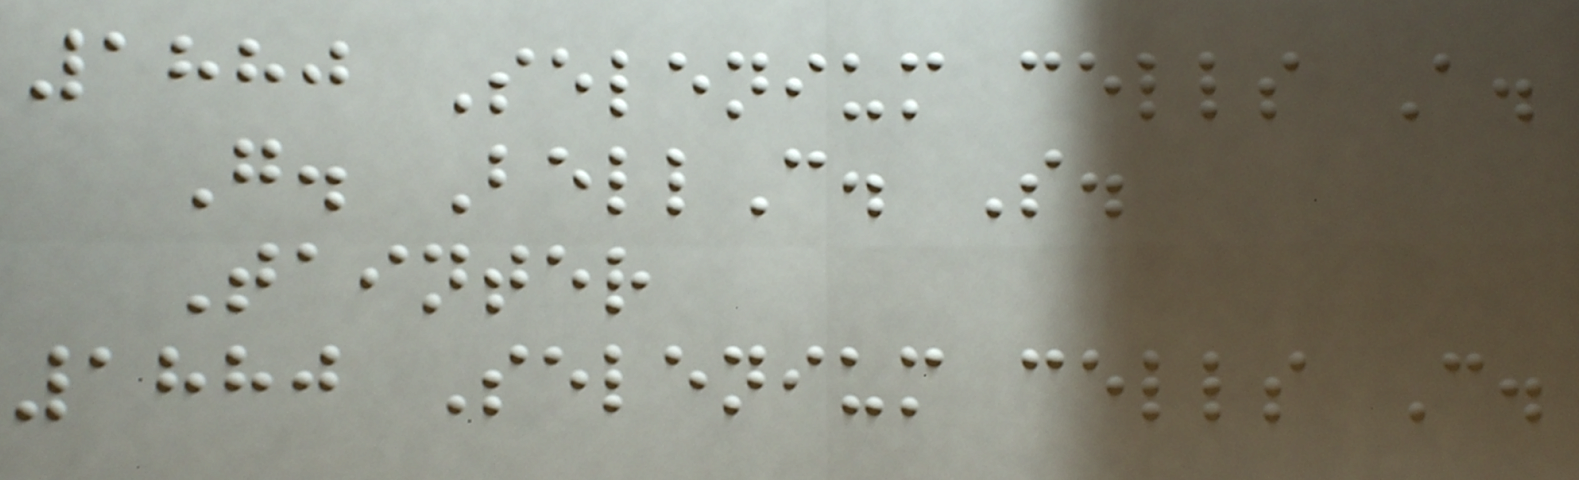1880 Selenium cells A.
G. BellC. S.
Tainter
1880 Selenium cells C.
